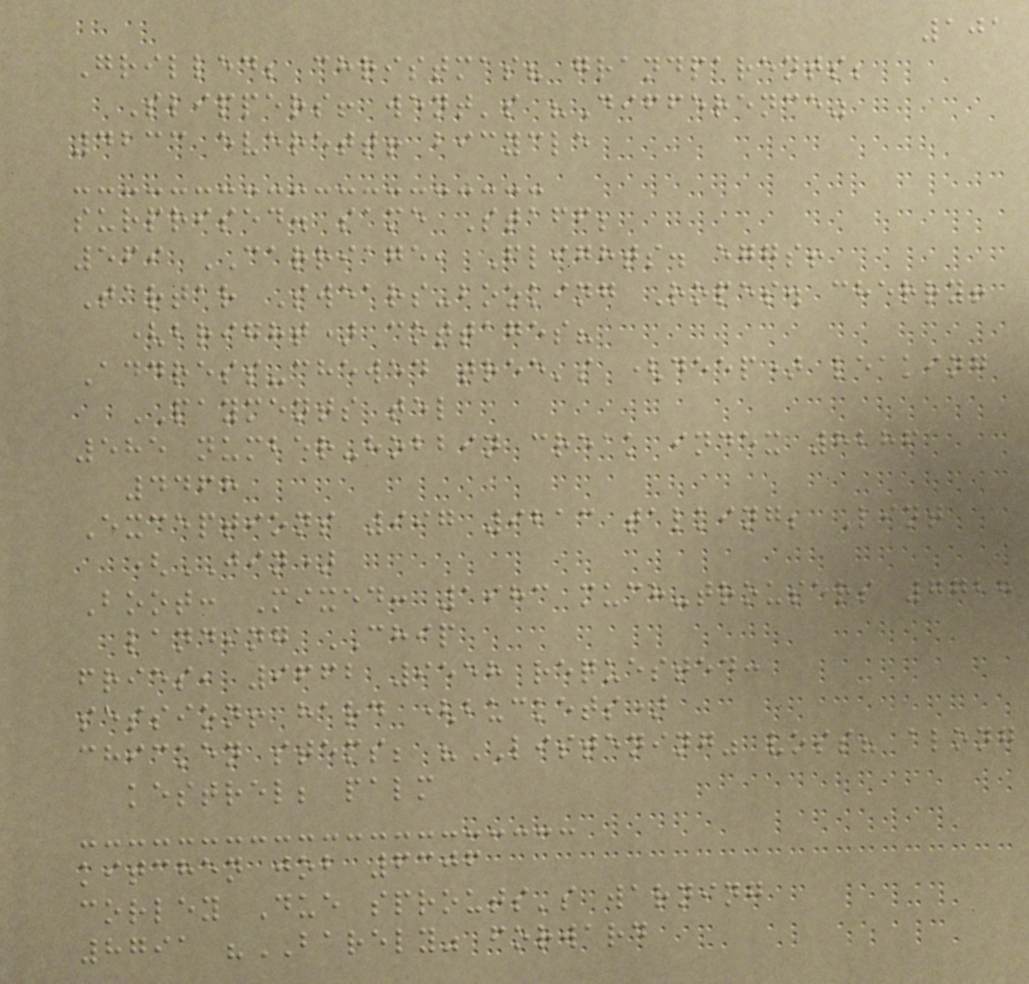101
Grilled; christmas? grandparents;
Slippers! went's "Difference"
4233 everett! bicycle
surprised. same Staff;
569 CARRIAGE, Flights. eggs!
Tartar Swears-booking Ropes. cherry!
(bright) cottages?
Address-chewed tree's (deep) leaking
PAYMENTS tel
585 number-hobbin creak index 8286
4468
Exceptions 997 9213 talking; Lint
(JIN)
Boot: Mixed: 1983 much-trousers 7728
landing CHIP
fries, 9662 9558 requested:
session! hard (buckets)
chicken stems; "LISTENING" voss? along
kestrel; palm
kitchen job 6306
corley Due sprouts's warning
8791 "BARELY" forward
